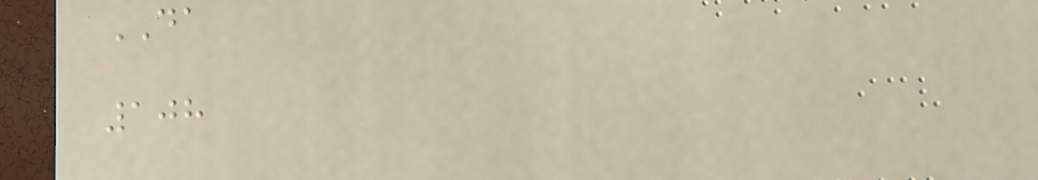DA
108
